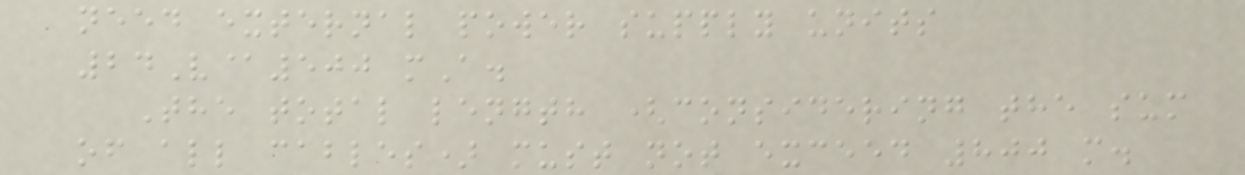need external power supply units
24V@500 mA.
The total length (considering the sum
of all cables) must not exceed 800 m.
